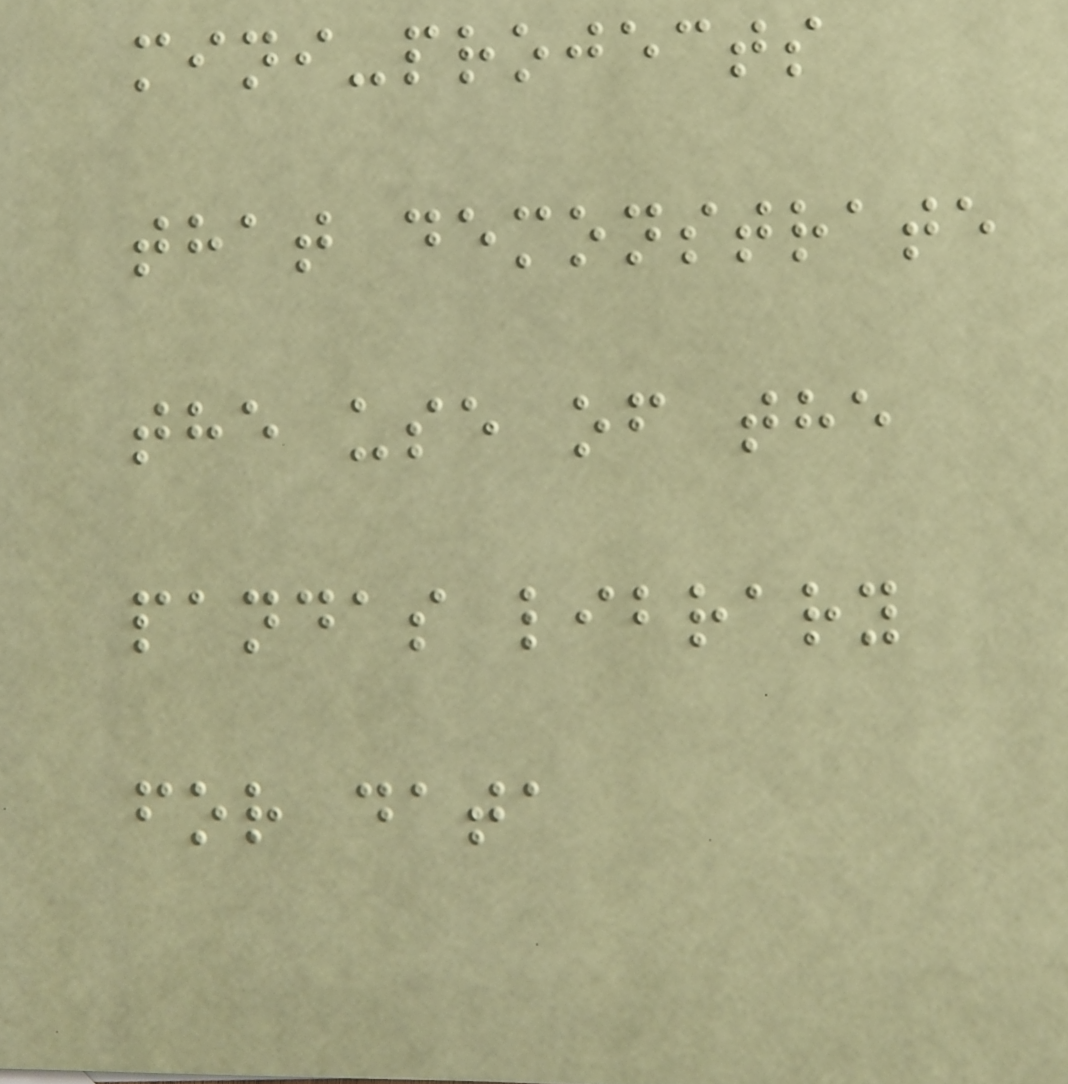mini-projects
that demonstrate
the use of the
pandas library
for data
